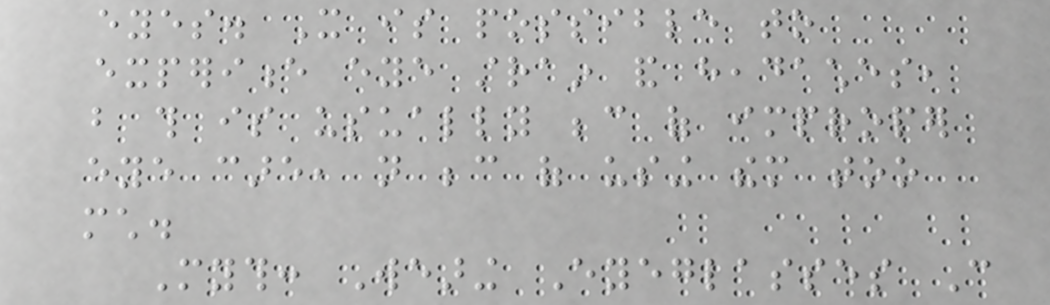eyes. It is possible to
experience eye strain and headaches,
but this is usually because of improper
eye care, not because of using them too
much.
Myth: Wearing Eyeglasses Can
